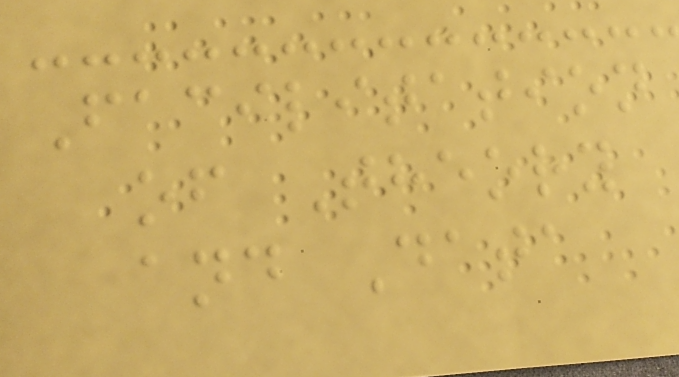Facilitation
of Theory
and Data
